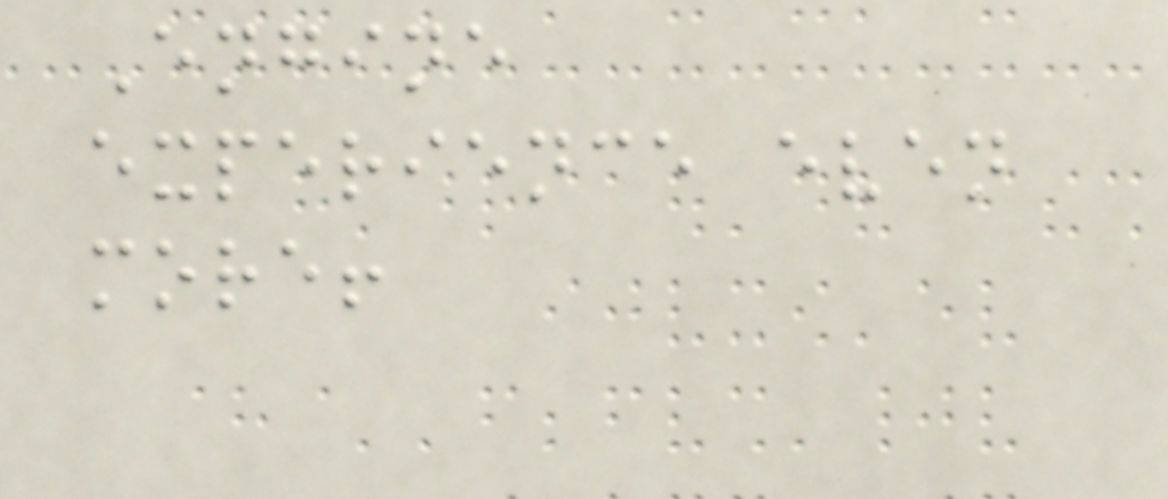Engine
experience even
more!
